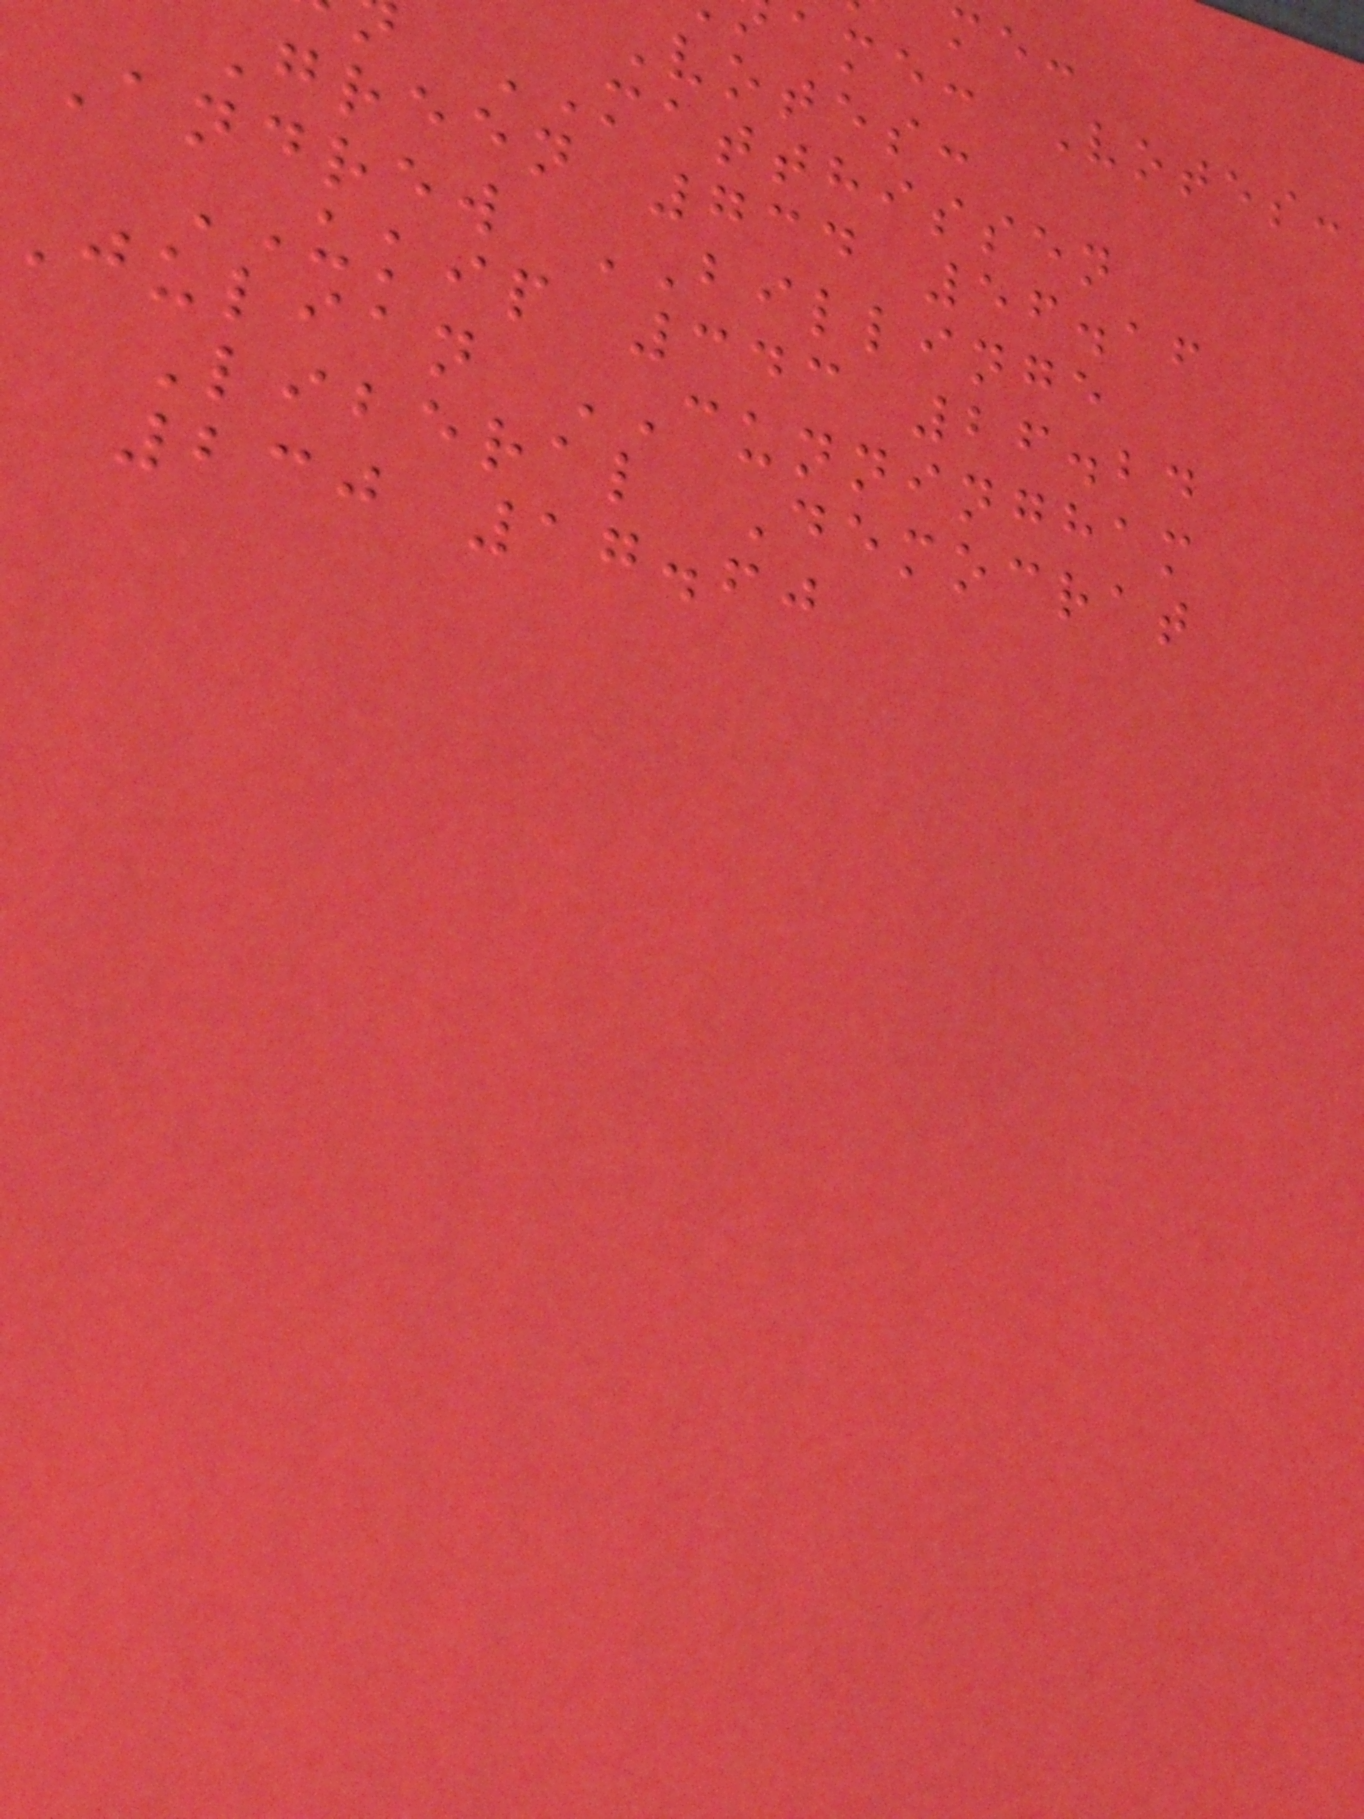ame: Votes:
Votes:
MATTHISSEN
Green 734 56.16
Andrew BILLINGE
UKIP 343 26.24
julian CUNNINGHAM
Liberal Democrat
230 17.60
